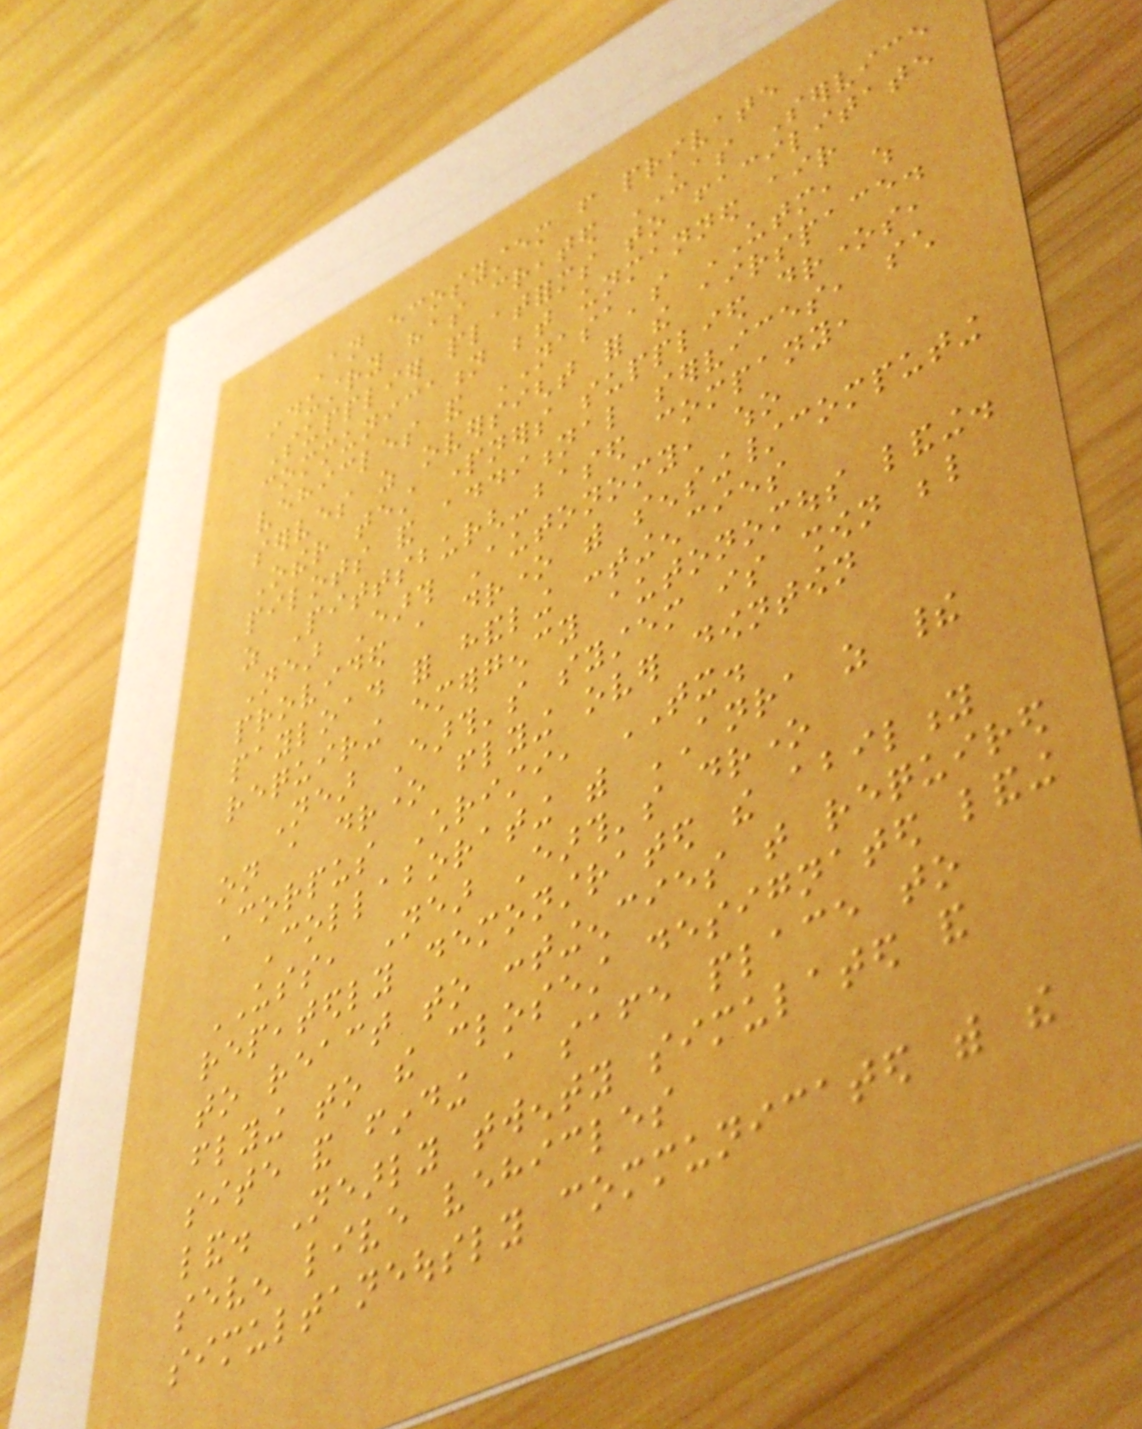An ecosystem from private
industry has created UAS Service
Supplier platforms to facilitate
communication between unmanned air
vehicles and NASA's UTM, which
serves as oversight for the airspace.
Other test partners supplied drones,
pilots and additional services, such
as Pittsburgh-based company,
Near Earth Autonomy, who
provided a drone with sensing/computing
payload for handling contingencies
requiring emergency autonomous landing.
Near Earth's system is shown below
on a drone flying over downtown
Corpus Christi, TX.
Collaborating with ANRA as their
USS, Near Earth's drone
repeatedly demonstrated the ability
to react to contingencies that required
flying to the closest designated landing
site and finding a safe place to
land. Nearly twenty simulated and
seven live vehicles
simultaneously communicated with the
